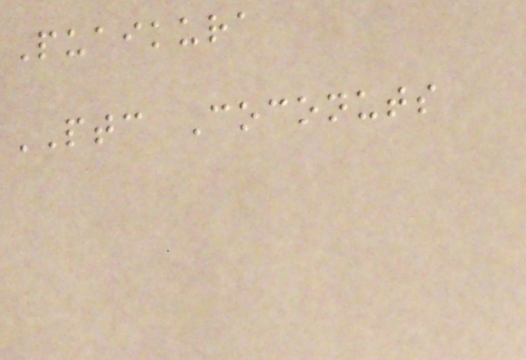Puaikura
PTC Coconuts
